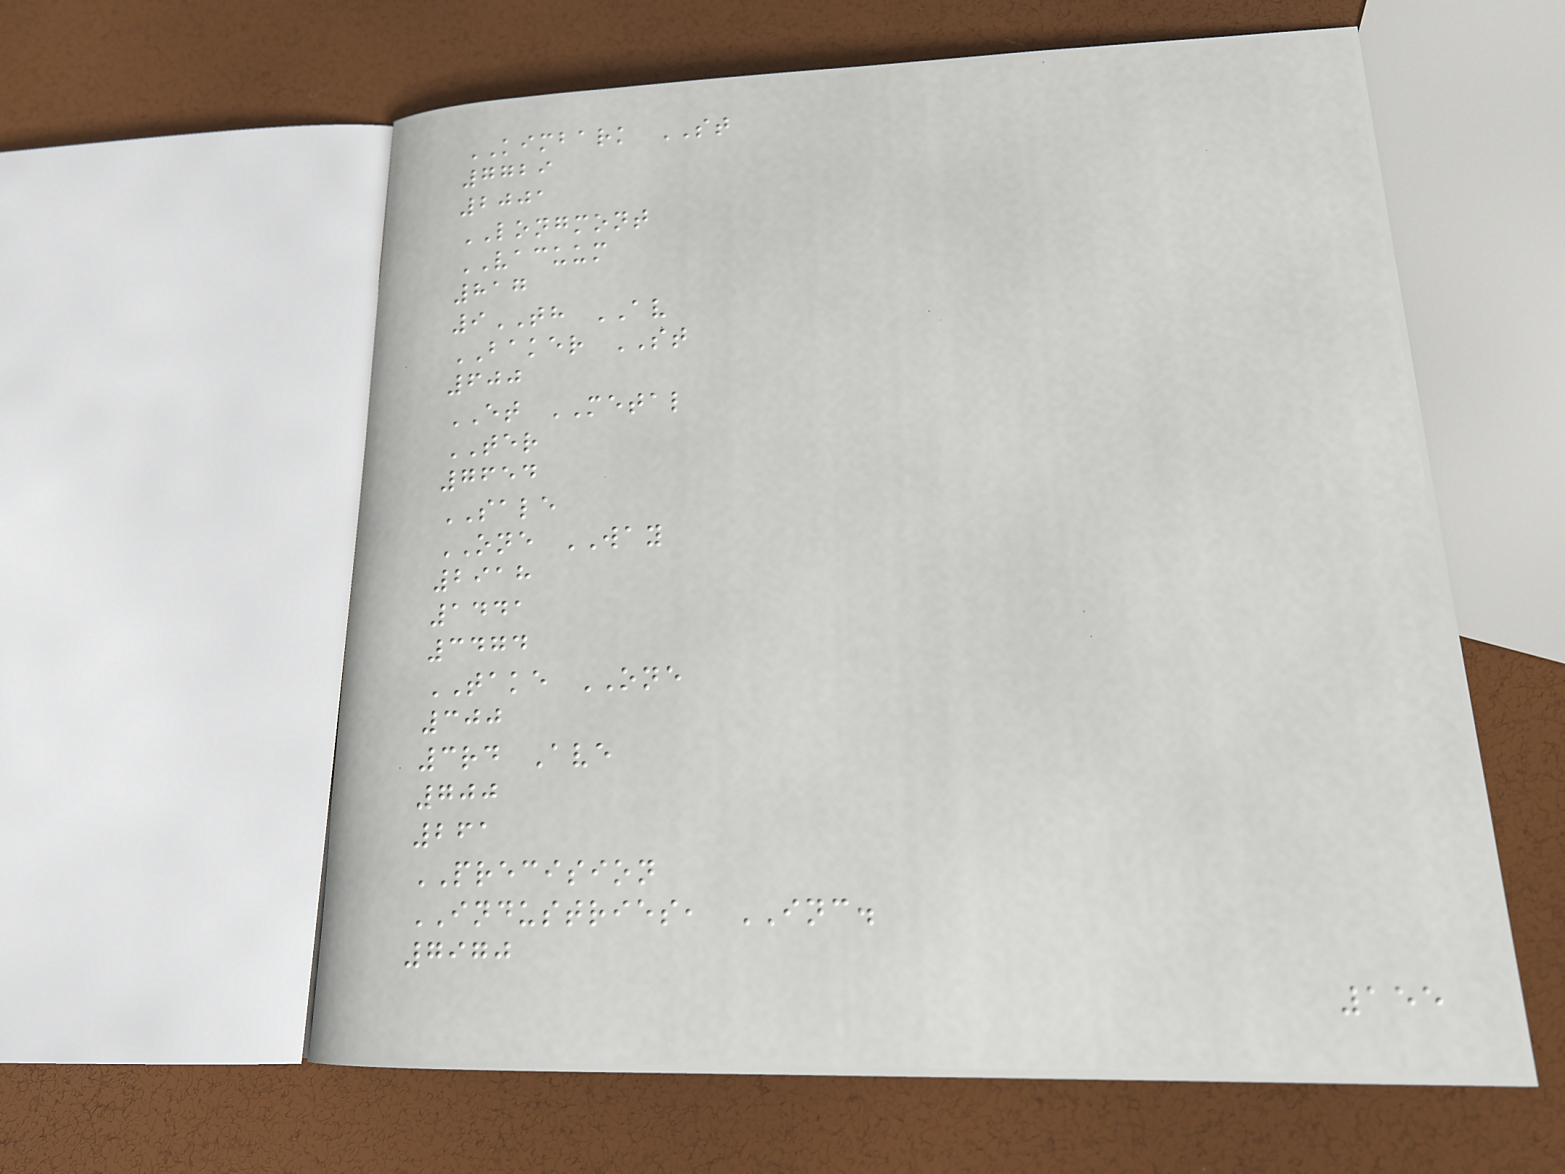KIMBARK ST
7729
2001
LONGMONT
VACUUM
817
9TH AV
BAKER ST
600
ET METAL
TER
7654
SALE
ONE WAY
2918
1441
3474
TAKE ONE
300
3rd Ave
700
261
PRECISION
INDUSTRIES, INC.
7970
155
